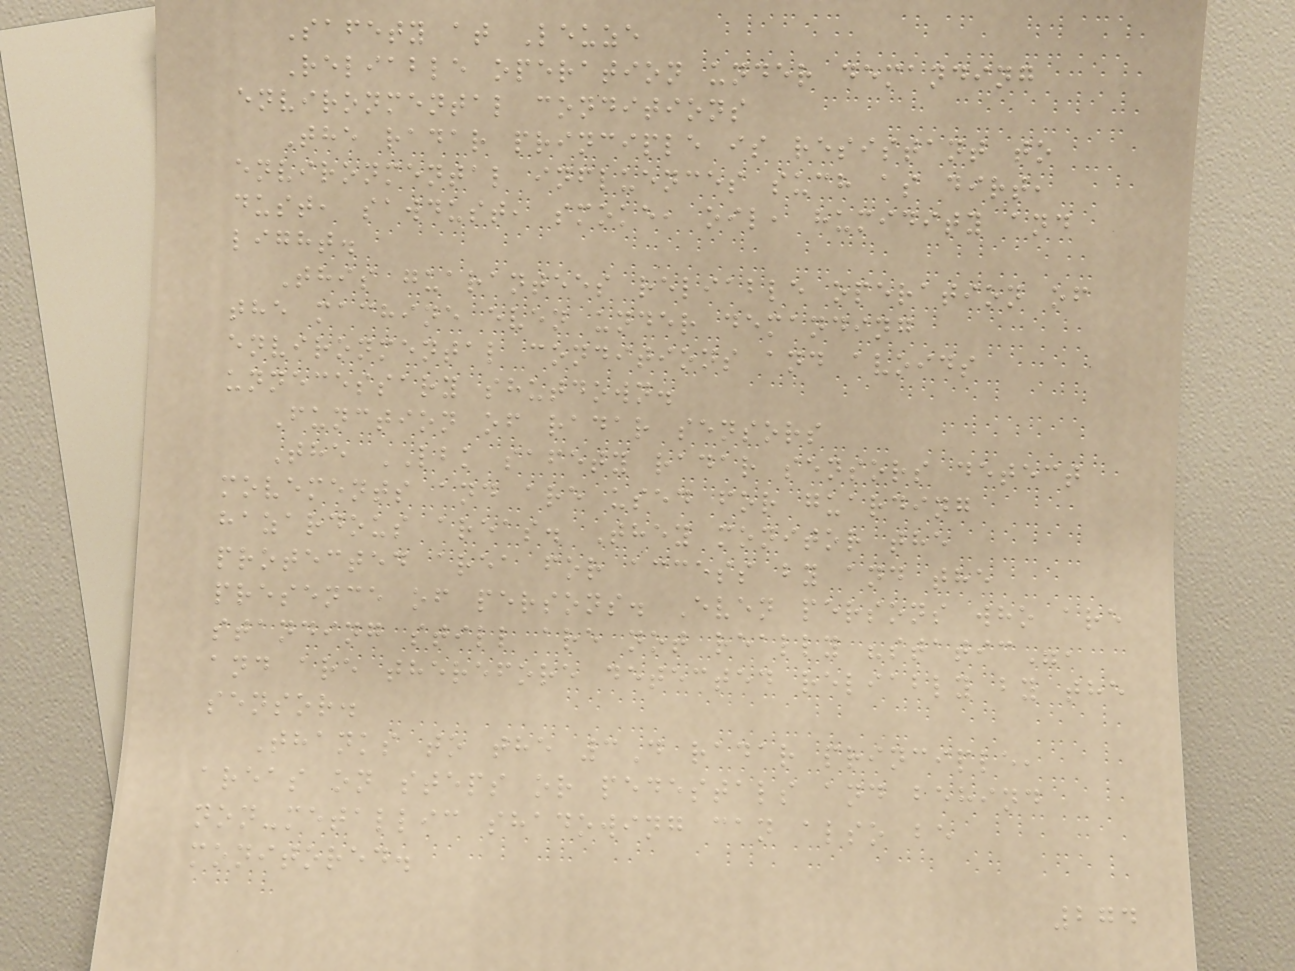Safety at Leuze
Reliable operation under demanding
environmental conditions
The radar principle is resistant to
environmental influences such as dirt,
dust, sawdust, smoke, oil, humidity and
light.
This guarantees reliable operation of
the machine even under demanding
environmental conditions and avoids
unnecessary shutdown.
Function of radar sensors
The LBK safety radar sensors detect
movements and are used for guarding
hazardous areas. They monitor the
protected area for access by and the
presence of persons. Even persons who are
standing still are not really "static",
and are therefore detected reliably by the
sensor.
Thanks to the 3D radar principle,
areas on steps or pedestals and behind
non-metallic shadowing can also be
monitored.
274
